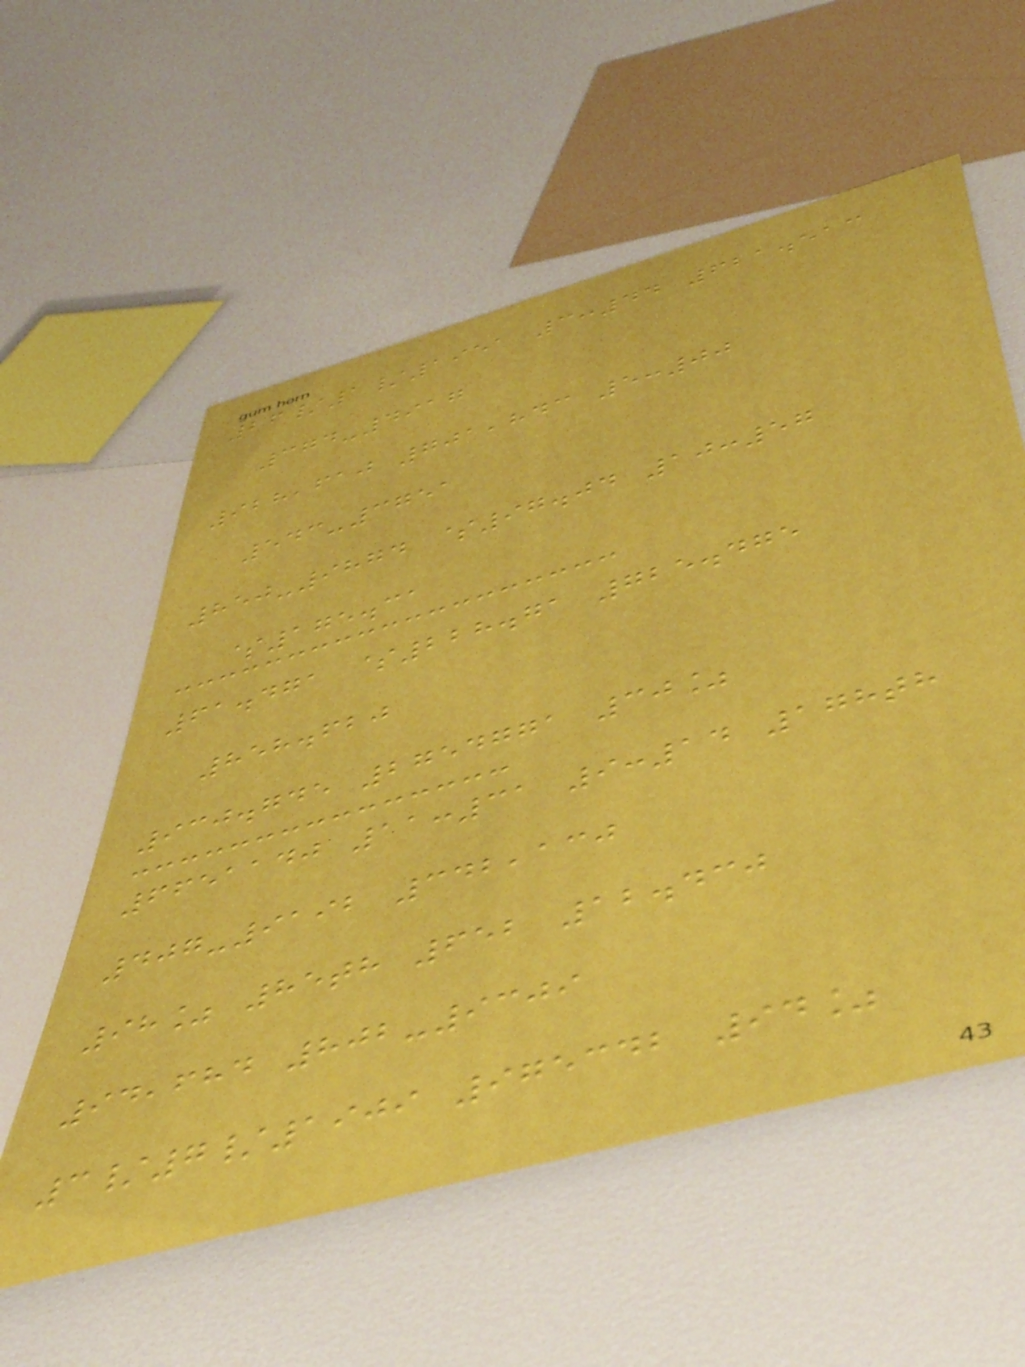26/1/1951 3:44 621.513
374-4917
928,610 701,843 5:00
543-3751
850-9874 $97.04 10:57
$175.31
61.471 $228.71 725.475
858.620
930.745 2754771 30%
6651140 11:31 9:14 178th
407-9192 342,130
98% 85th 652 12.430
94,684 802-9309
3/7/1909 975342 94%
